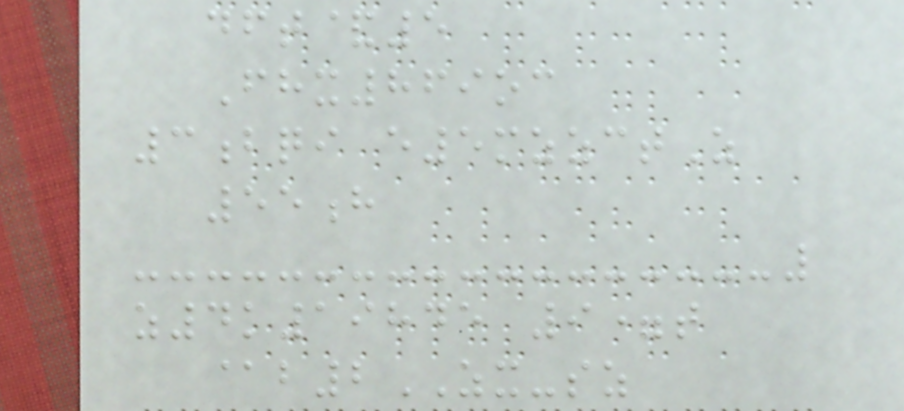dft&5
Fhx869oc
3bqi e5mzzctZ
55h
z4k19845 9=t
@b2ZX-sz
